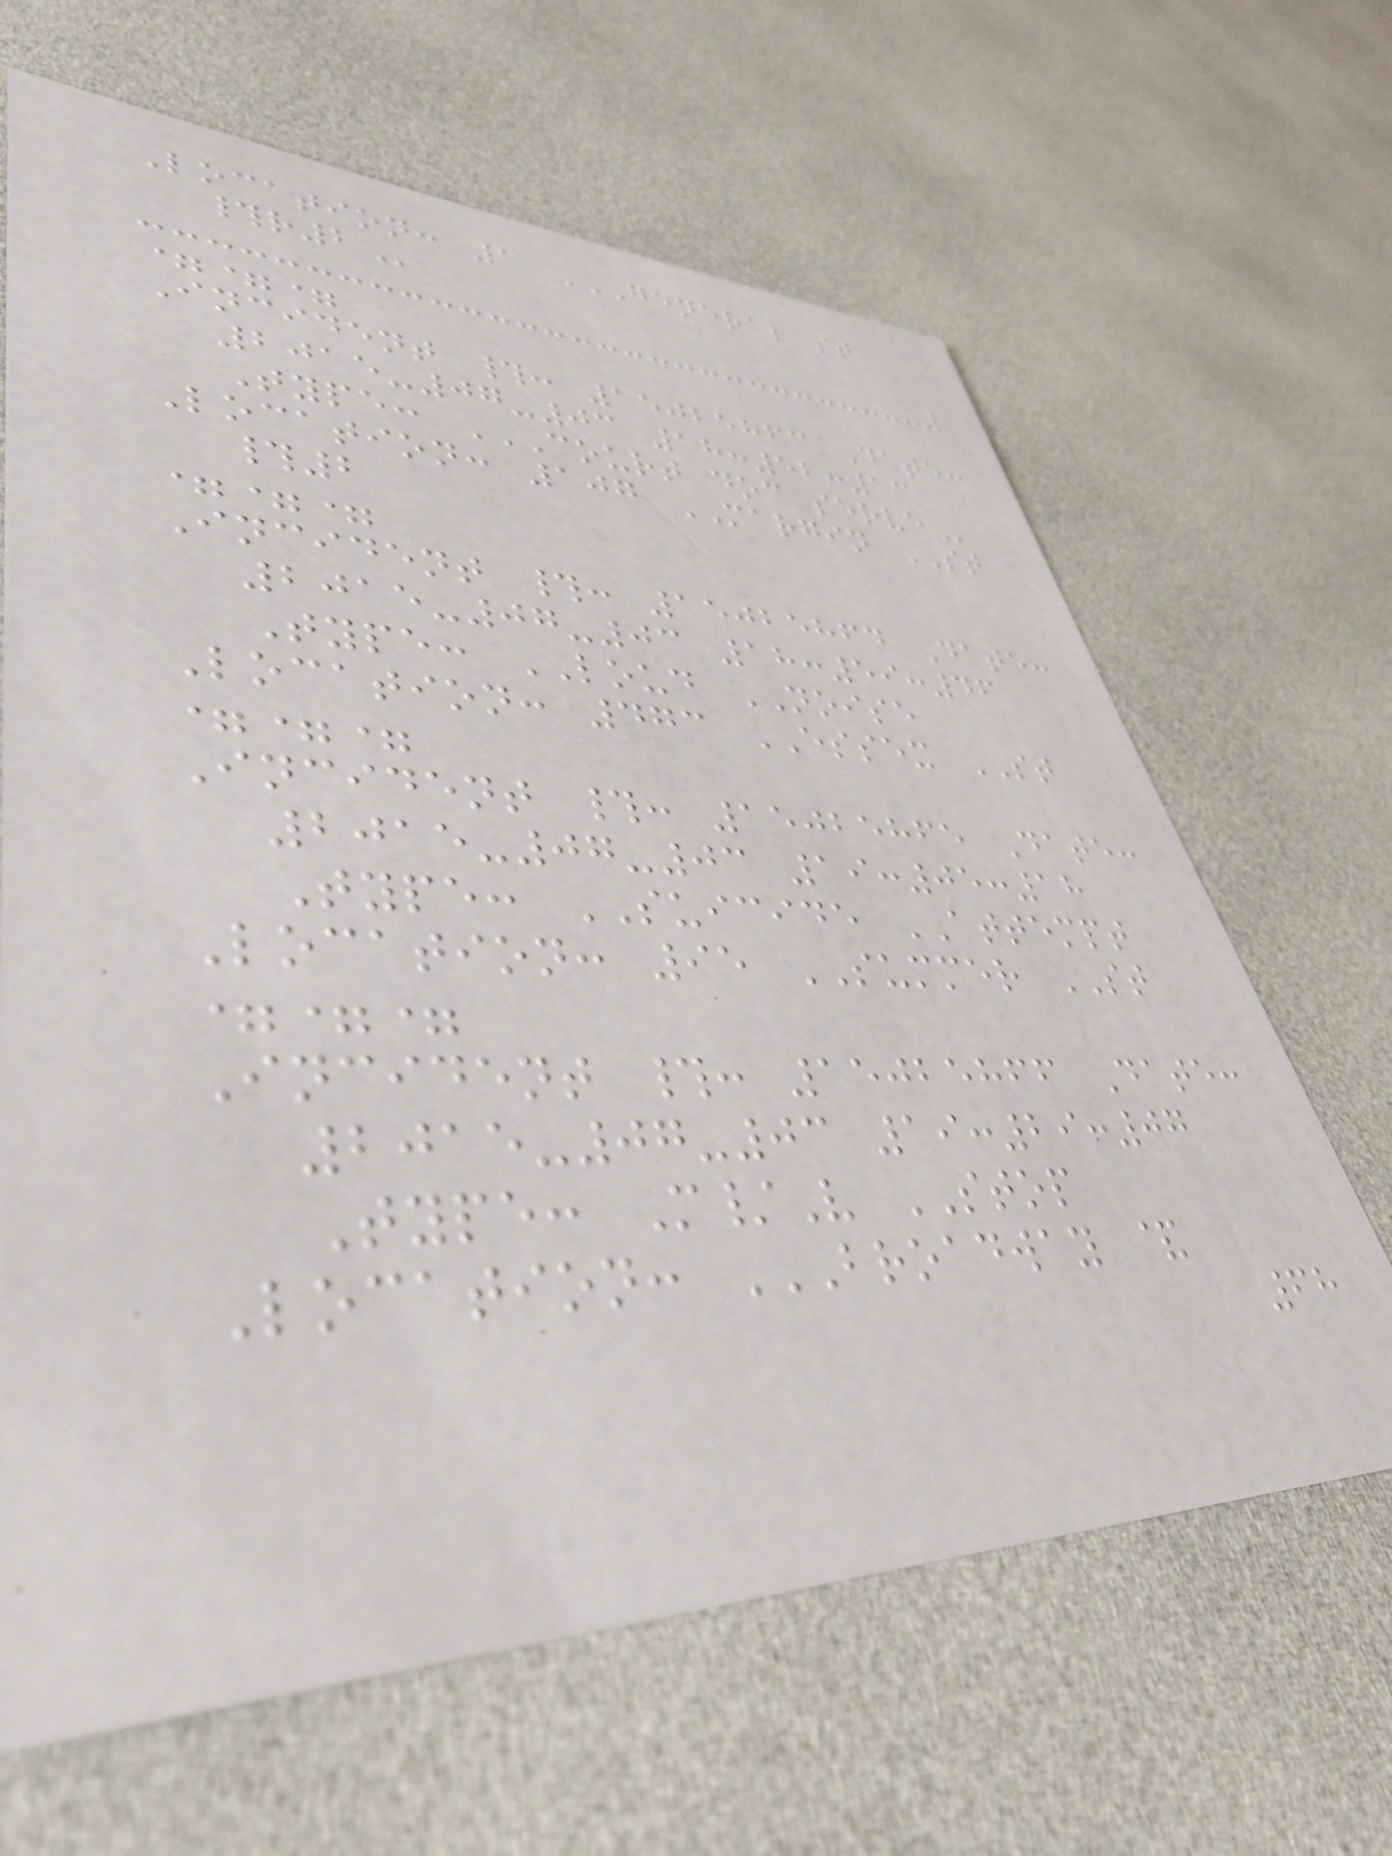Location: 1 GENERAL ST
#R2
===
Incident #: 15025863 Date:
2015-07-03 18:52:13
Type: COURT DOC SERVE
Location: 107 MARGIN ST
#2
===
Incident #: 15025864 Date:
2015-07-03 18:59:46
Type: LOUD NOISE
Location: 473 ESSEX ST
===
Incident #: 15025865 Date:
2015-07-03 19:05:18
Type: SUICIDE ATTEMPT
Location: 95 SUMMER ST
===
Incident #: 15025866 Date:
2015-07-03 19:29:07
Type: M/V STOP
Location: BROADWAY &
68
